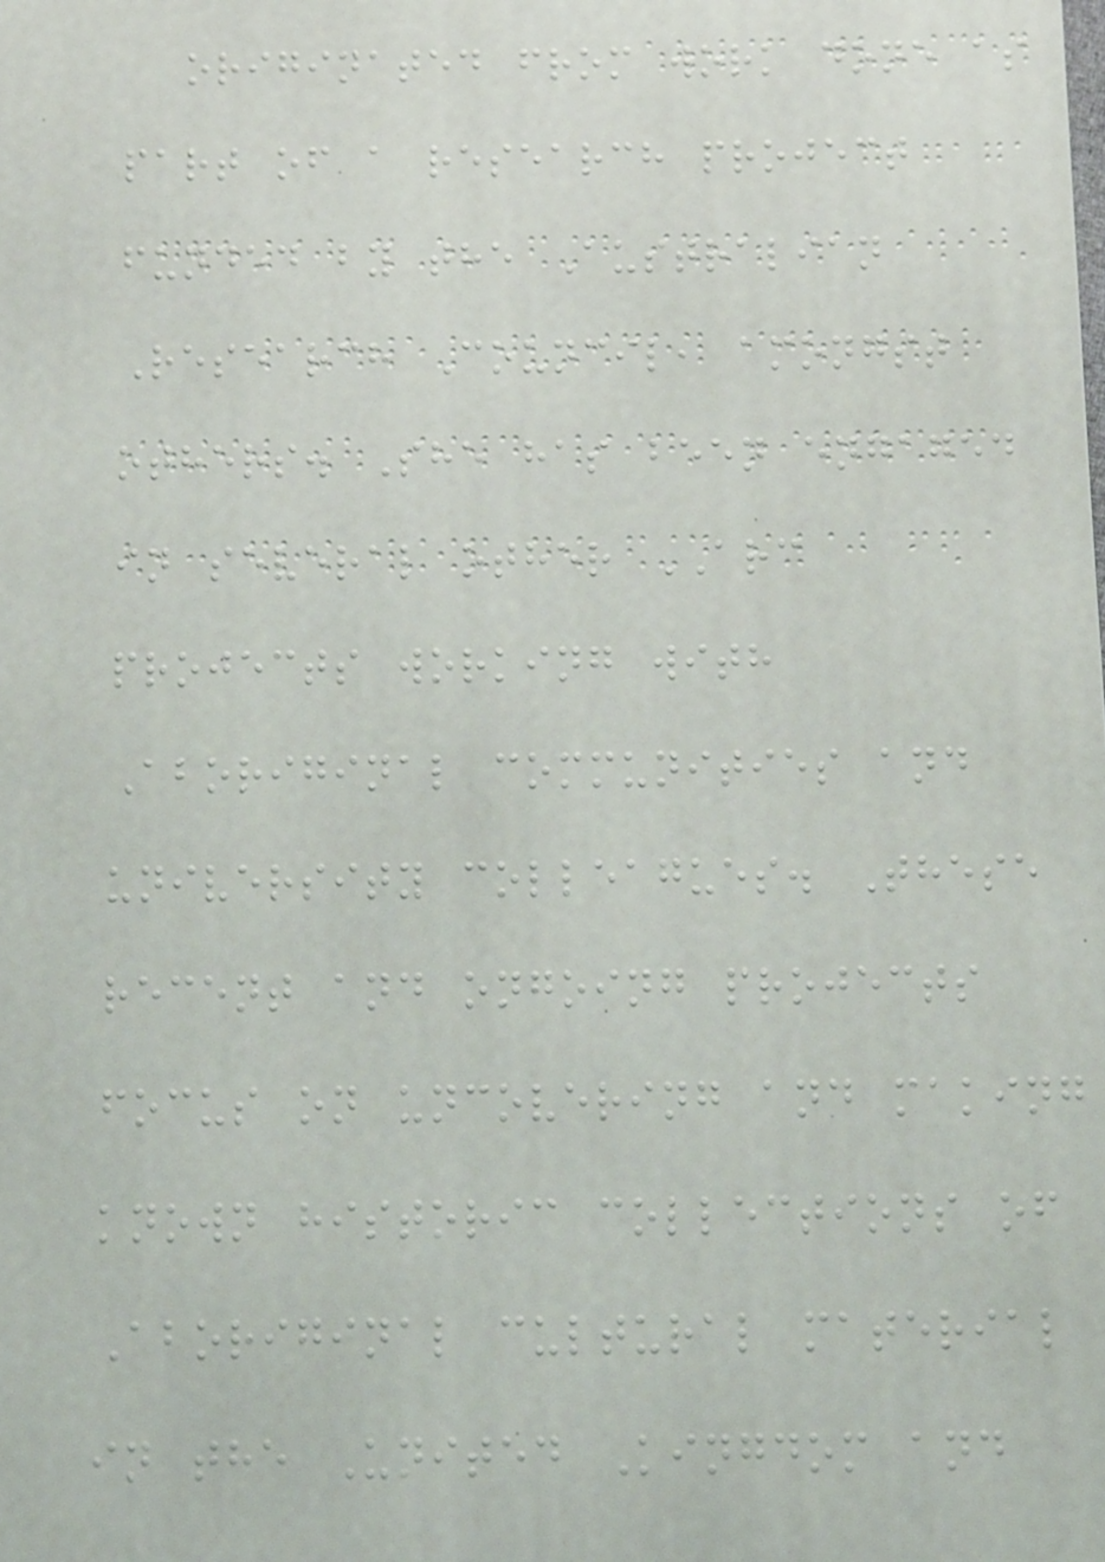originated from work done as
part of a research project
funded by the Australian
Research Council, amongst
others. She has been engaged
in several other ARC
projects working with
Aboriginal communities and
university colleagues. These
recent and ongoing projects
focus on uncovering and making
known historic collections of
Aboriginal cultural material
in the United Kingdom and
